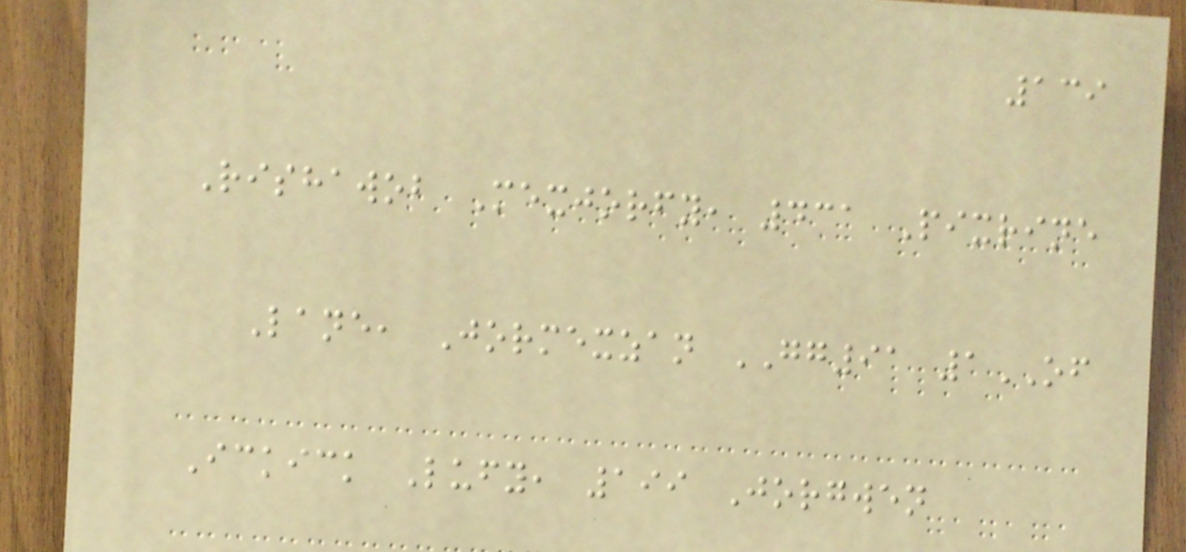139
Rishawob Mexjorfy, 431 Pixrine
Lane, Jormexzan GG91 1OF
Ickick Lufy, 199 Jorgwen
